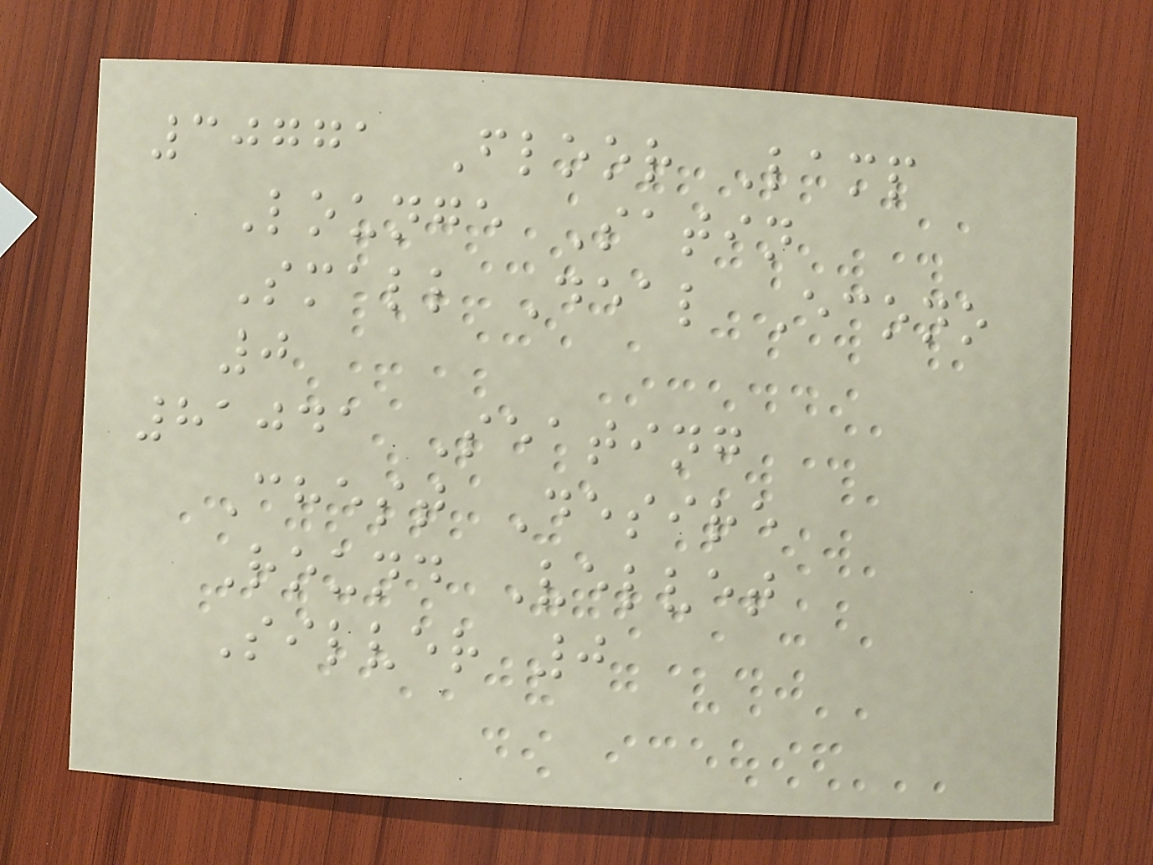30771 Floor Lamp
Lounge Satin
Small Deal Econo
0
81041 Seating
Chest Desire
Round Velvet
Silver 0
